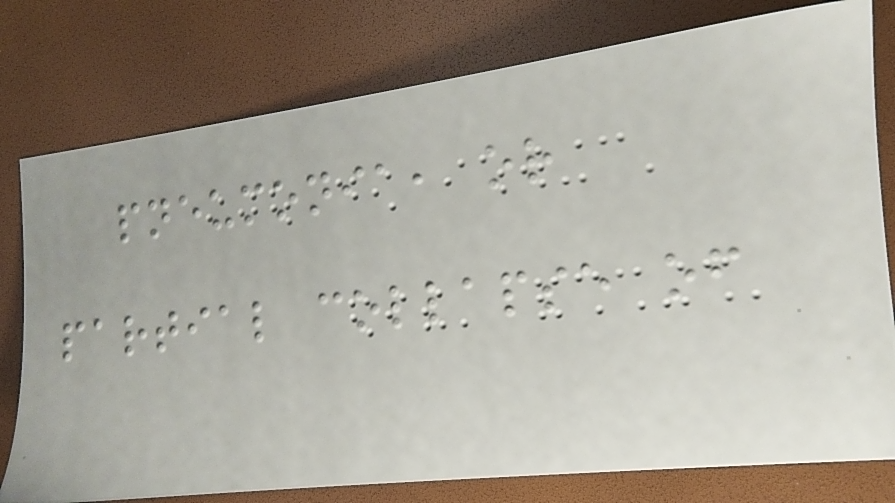pneumonia, or
partial collapse of
